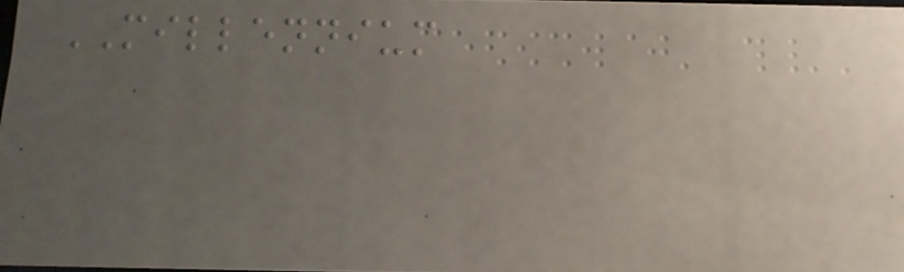MILLENNIUM
